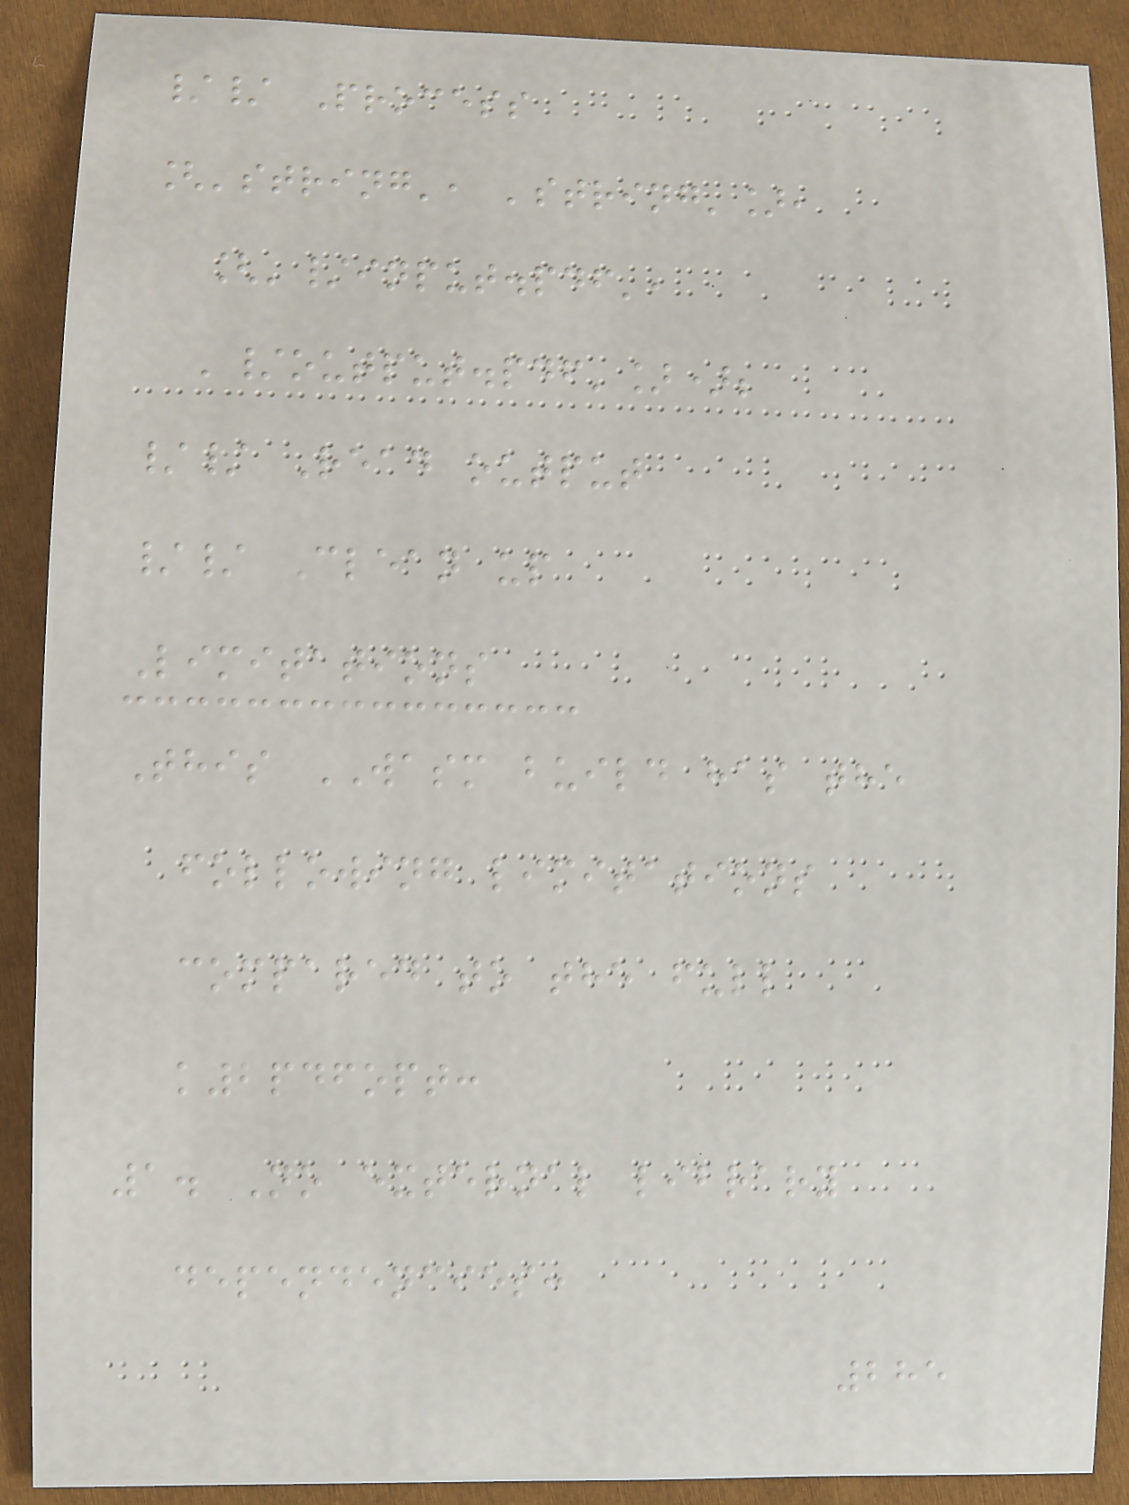// Process
['string', 'string'],
['/input.pdf',
'/output.pdf']);
// Read output
// Clean up
Limitations
This WASM build has the
following limitations
compared to the full
k2pdfopt:
1. No external library
dependencies:
285
